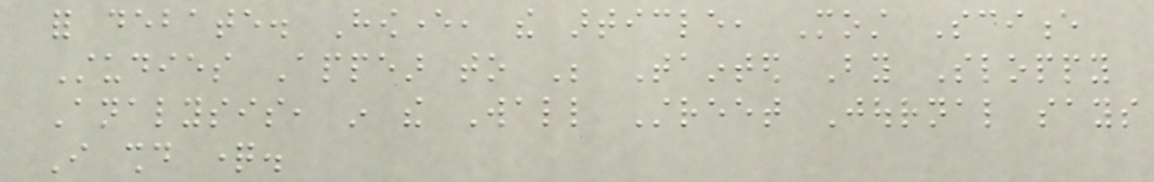for debate. However, the article, Most Science
Studies Appear to Be Tainted By Sloppy
Analysis, in the Wall Street Journal says
I should question.
